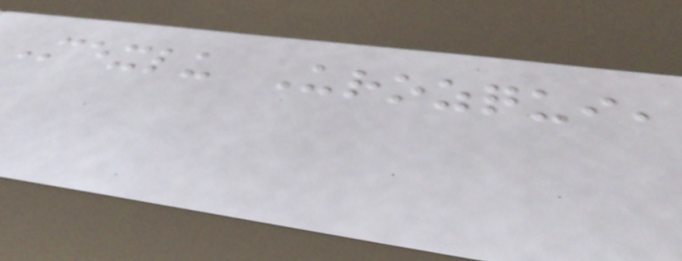Mexlu Urozqui,
